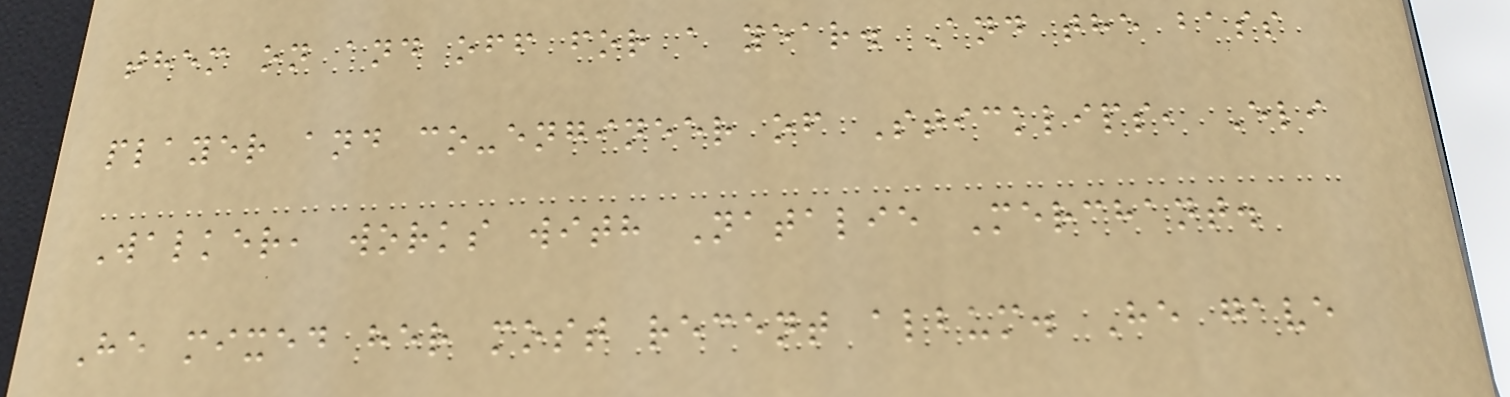them on and off for a year. And the bass
player and co-engineer of Sticklips, Eli
Walker, works with Natalie Merchant.
He mixed her most recent album. He gave
